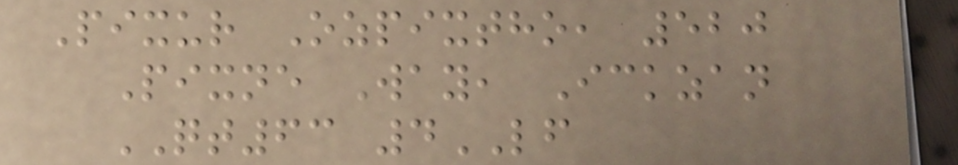Pixur Ozpixtho, 520
Pixne Way, Ickzan
QT63 4LF
